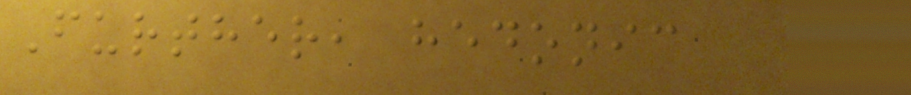Further, hedonic
